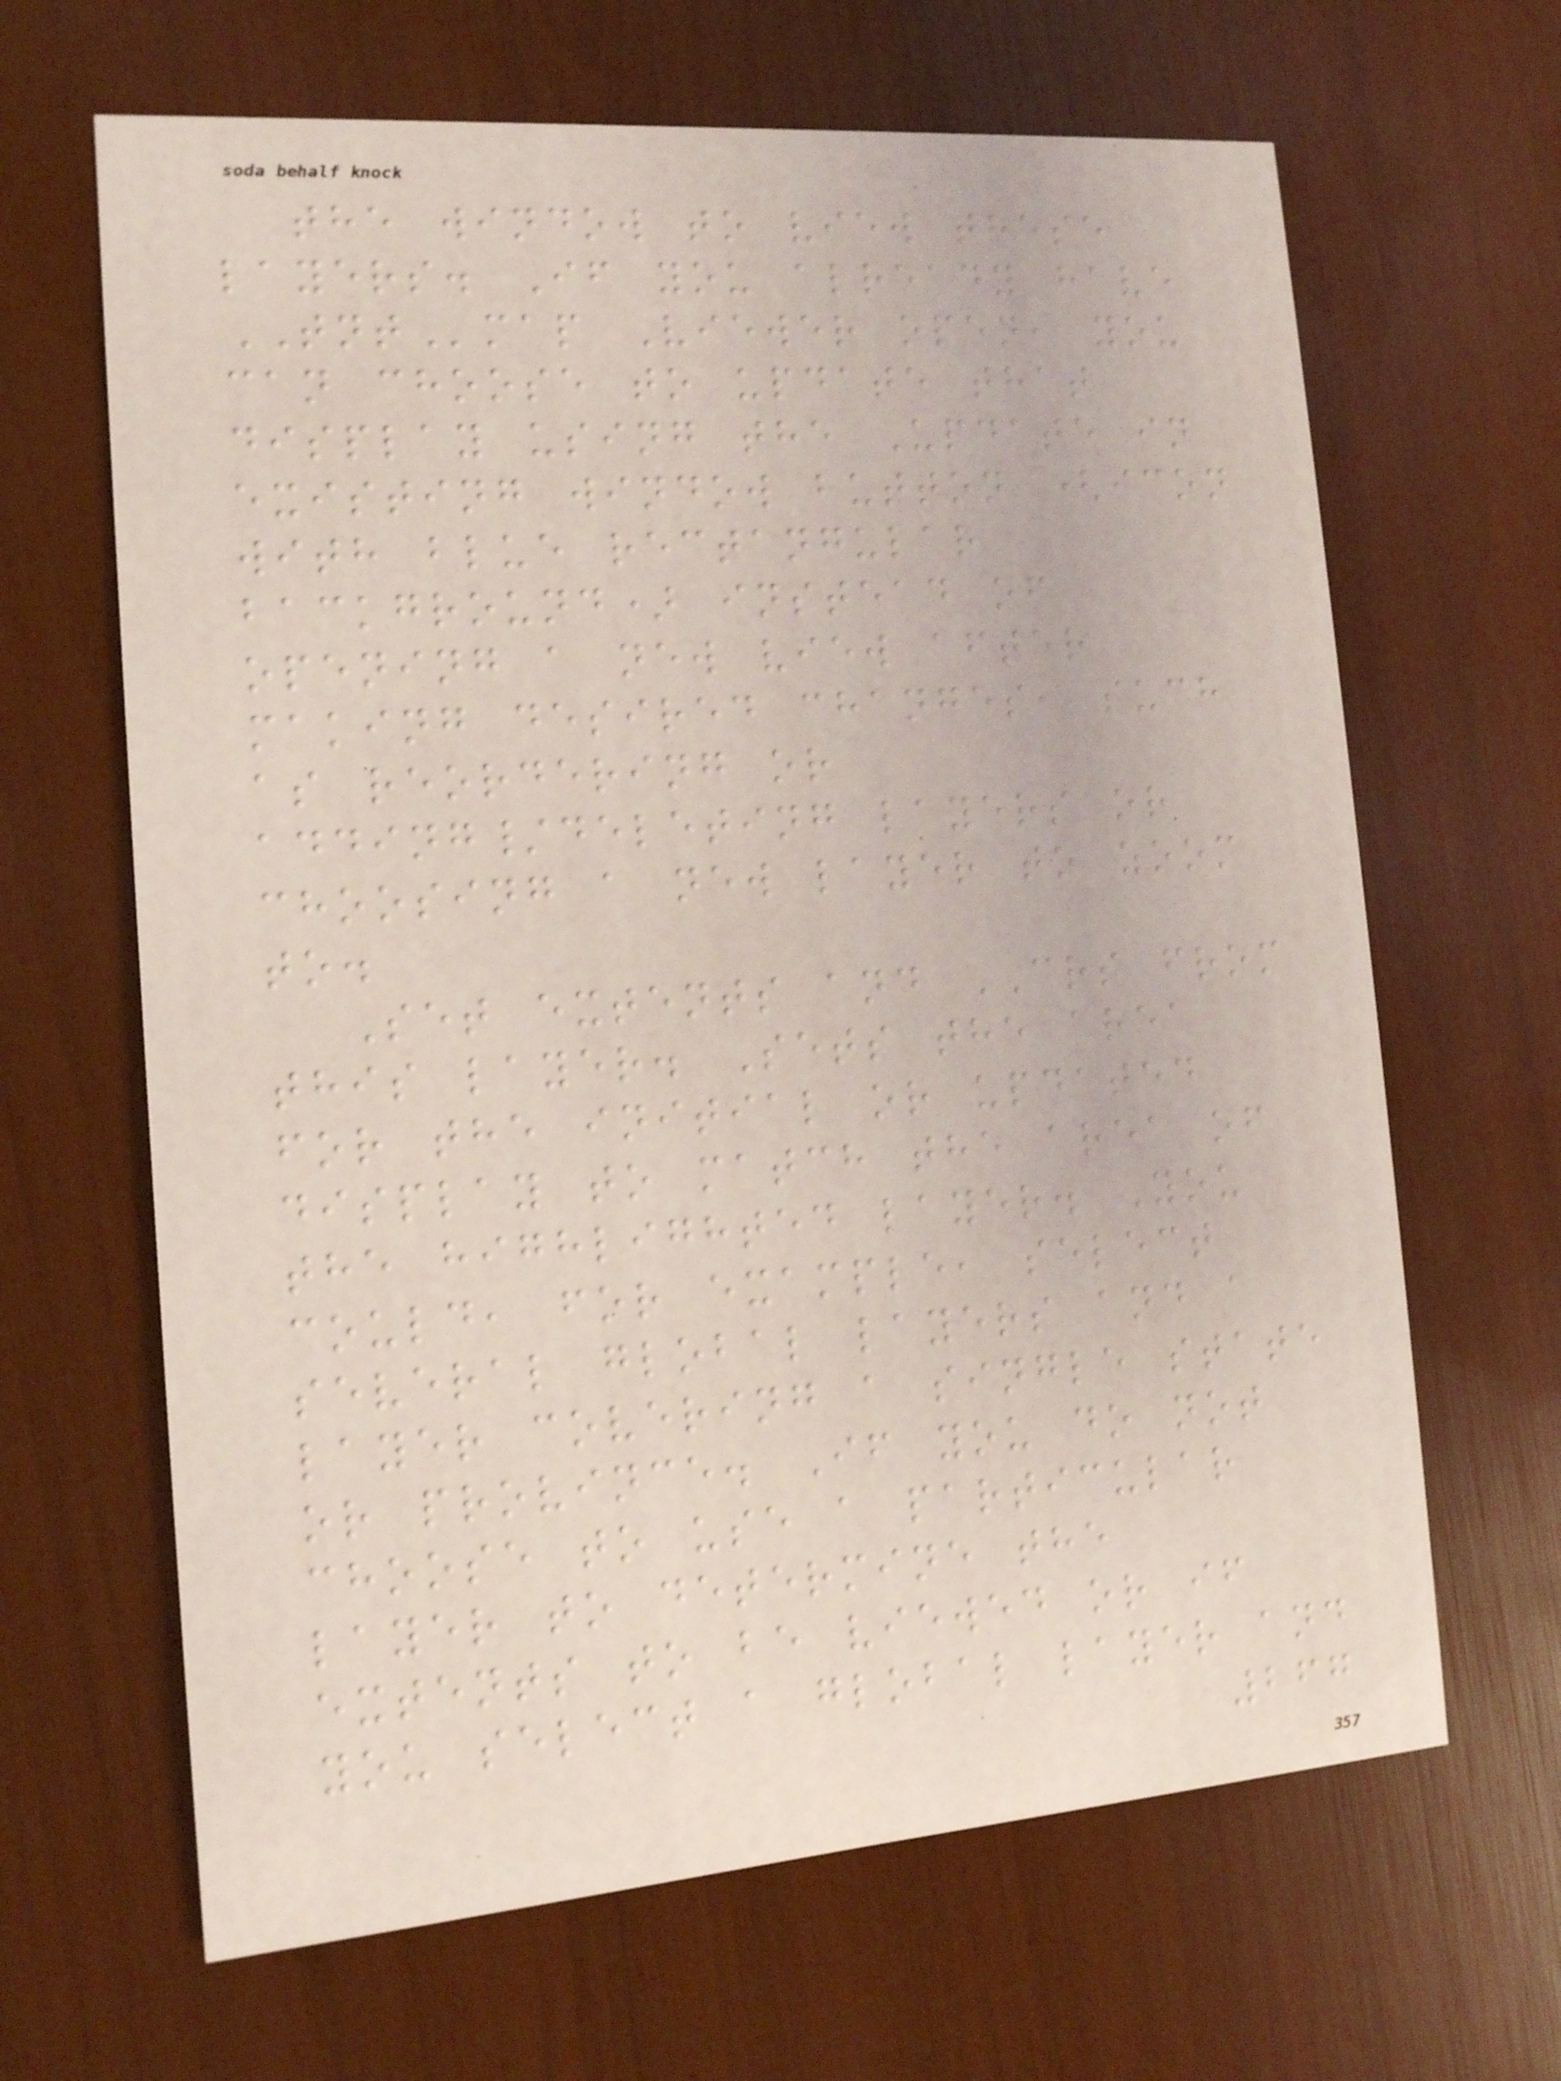the window to view these
layers. If you already have
TNTmap Viewer open, you
can choose to update that
display using the Update in
existing window button (icon
with blue rectangular
background) instead of
opening a new view after
making desired changes, such
as reordering or
adding/deleting layers or
choosing a new layer to zoom
to.
Set extents and CRS from
this layer. Sets the area
for the initial or updated
display to match the area of
the highlighted layer. You
could, for example, select
several global layers and a
layer covering a single state
or province. If you do not
choose to use a particular
layer to determine the
extents to be viewed or if
you select a global layer and
267
